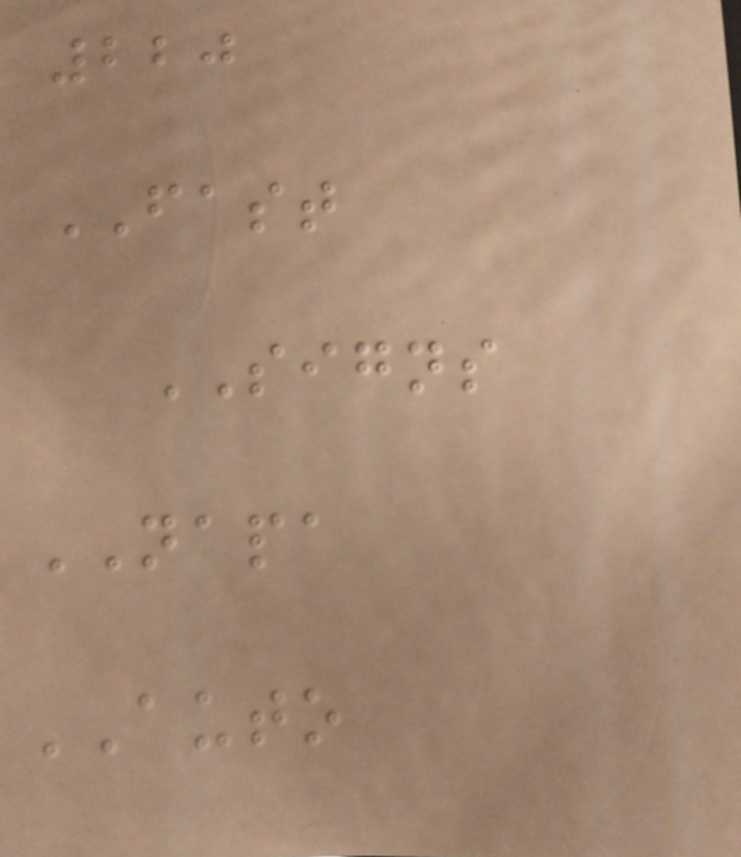220
FAST
SIGNS
NAPA
AUTO
